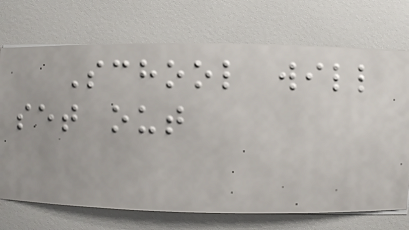School will
set out
